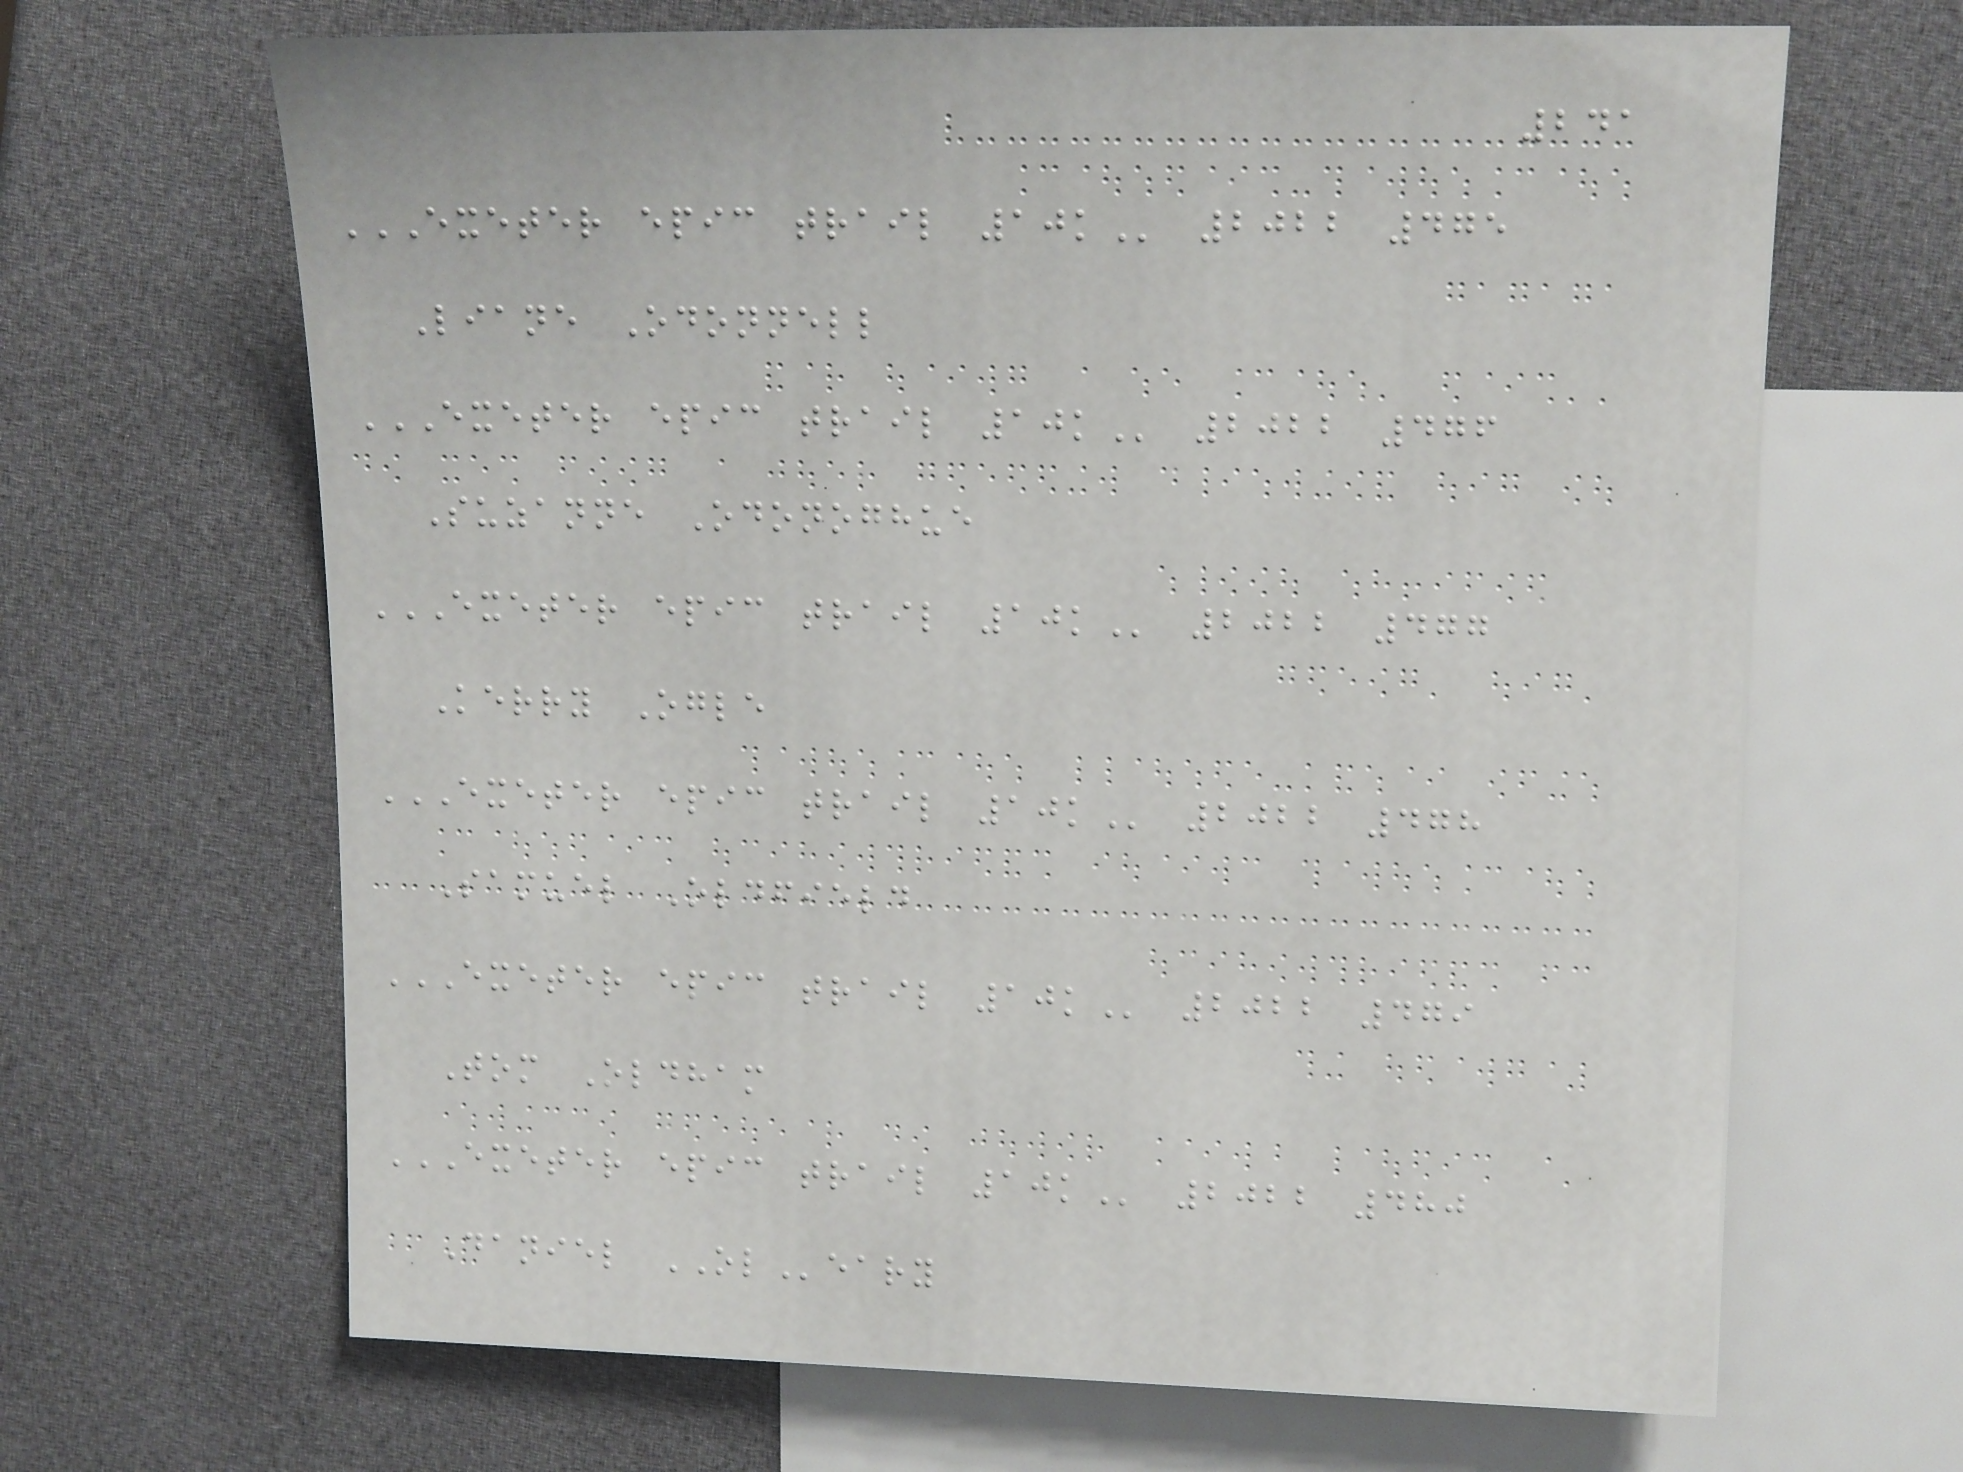241
EXETER EPIC TRAIL 10K 2022 475
Liane Odonnell
EXETER EPIC TRAIL 10K 2022 476
Suzanne Odonoghue
EXETER EPIC TRAIL 10K 2022 477
Kerry Ogle
EXETER EPIC TRAIL 10K 2022 478
Samuel Oldfield
EXETER EPIC TRAIL 10K 2022 479
Tom Oldham
EXETER EPIC TRAIL 10K 2022 480
Daniel OLeary
